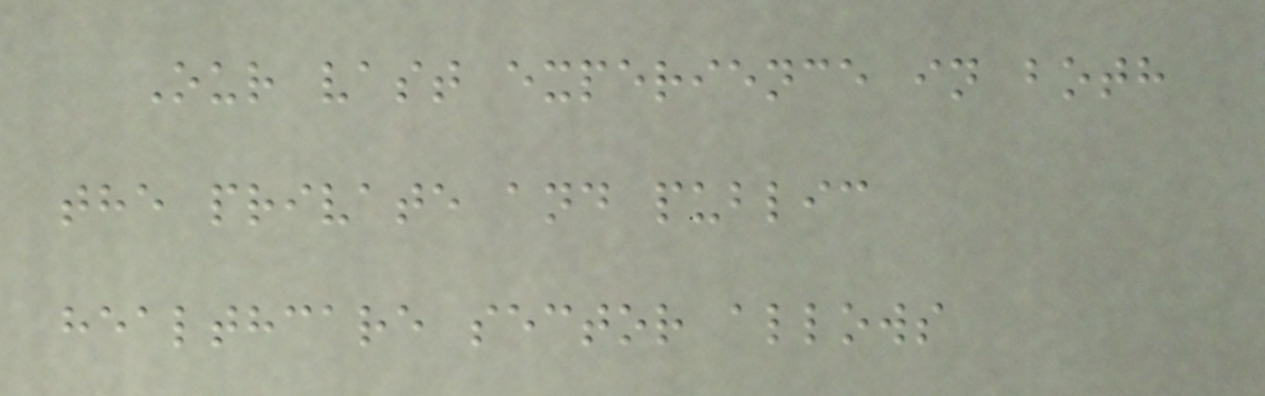Our vast experience in both
the private and public
healthcare sector allows
